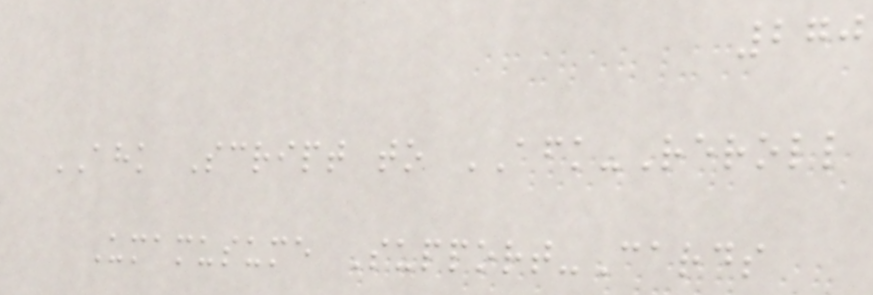270
AHK Script to AFK-Reroll
Umamusume Support-Cards
